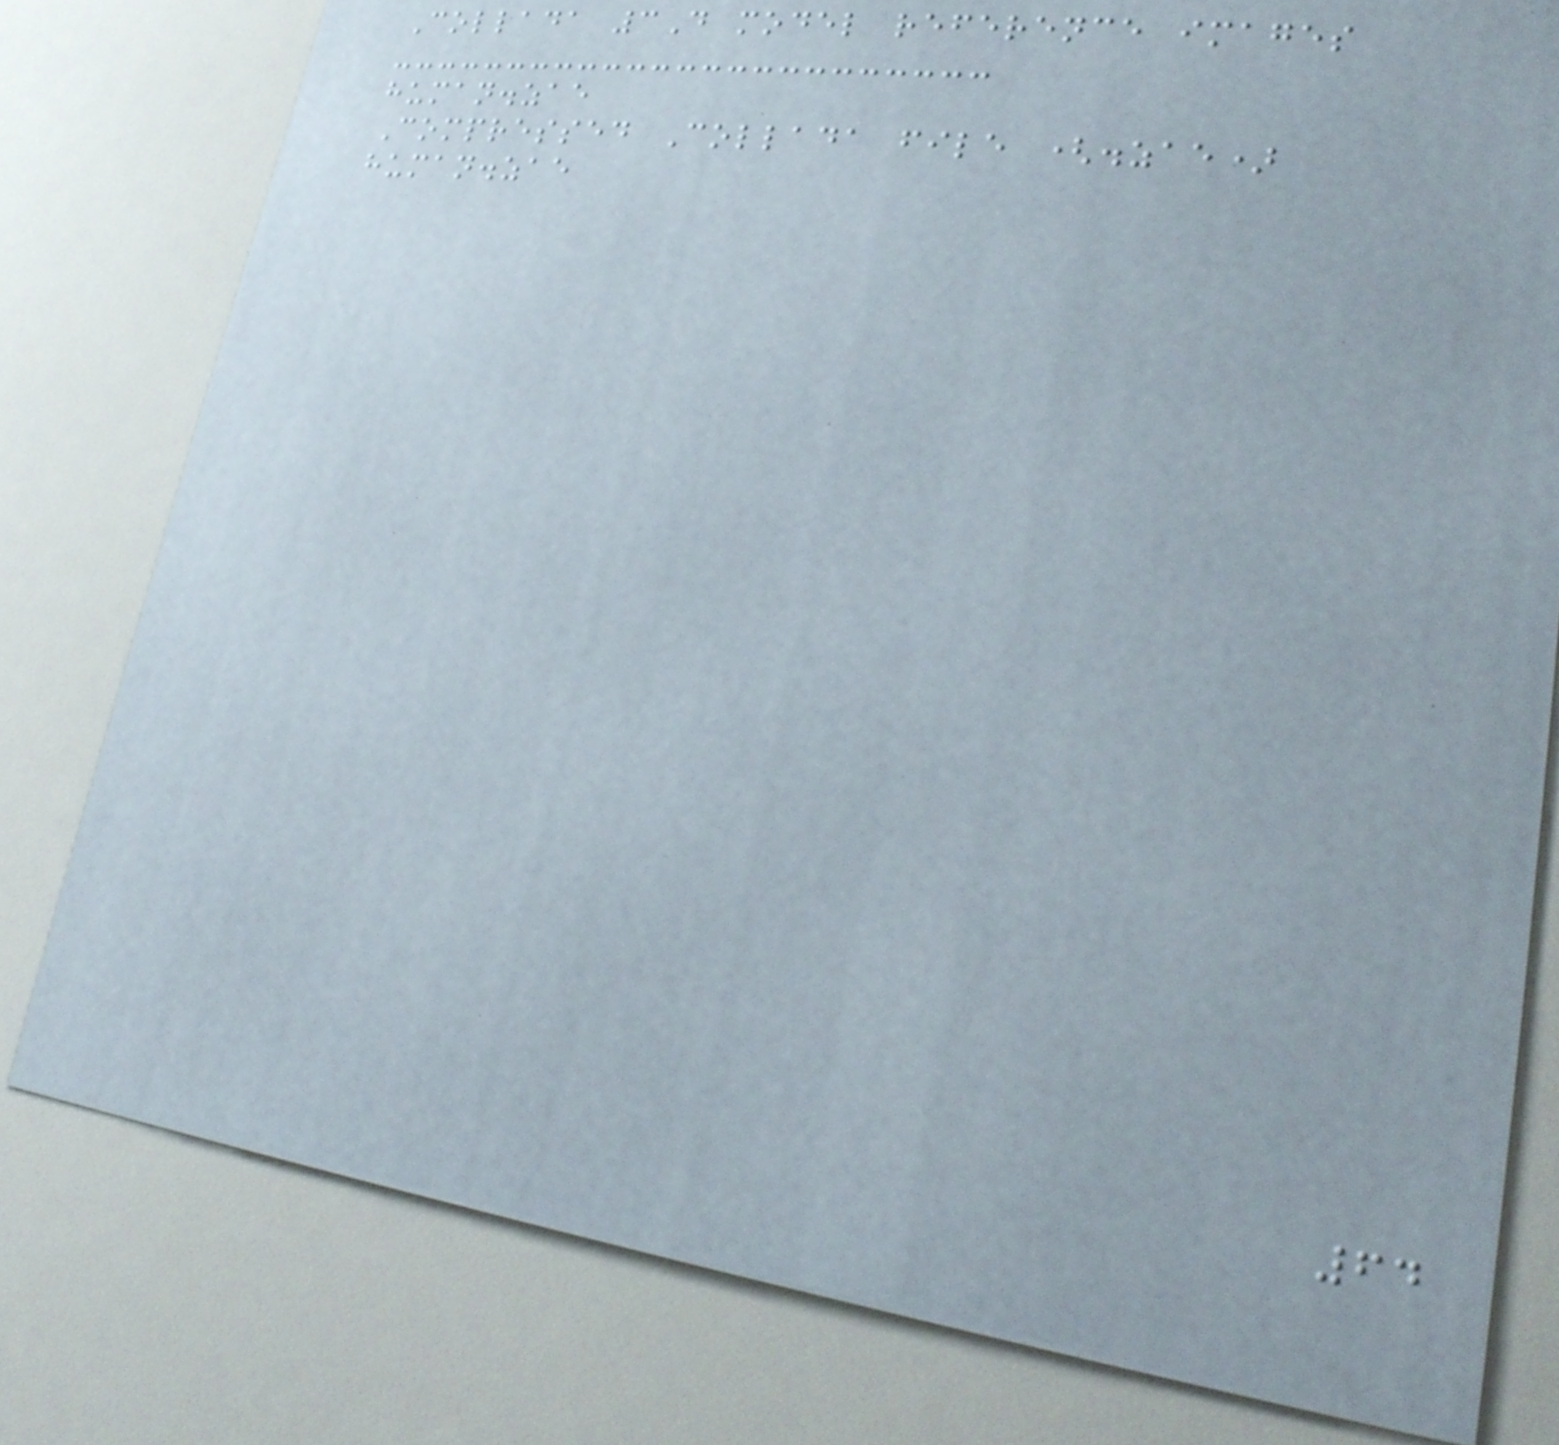Collada 3D model reference images
human.zae
Compressed Collada file (.zae)
human.zae
64
